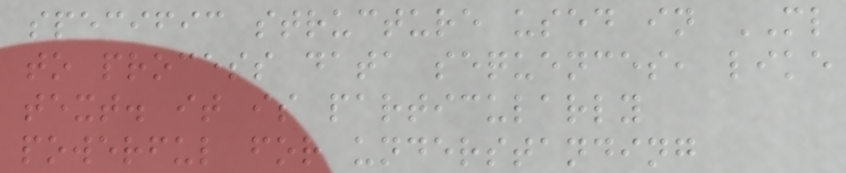specific structure used in ML
to process data sequences, like
text. it is particularly
powerful for understanding
